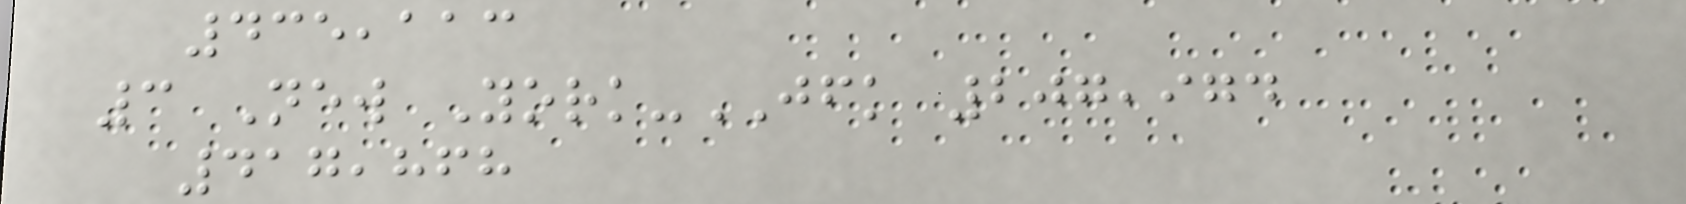435,113
3 New York-JFK 207,974
417,868
